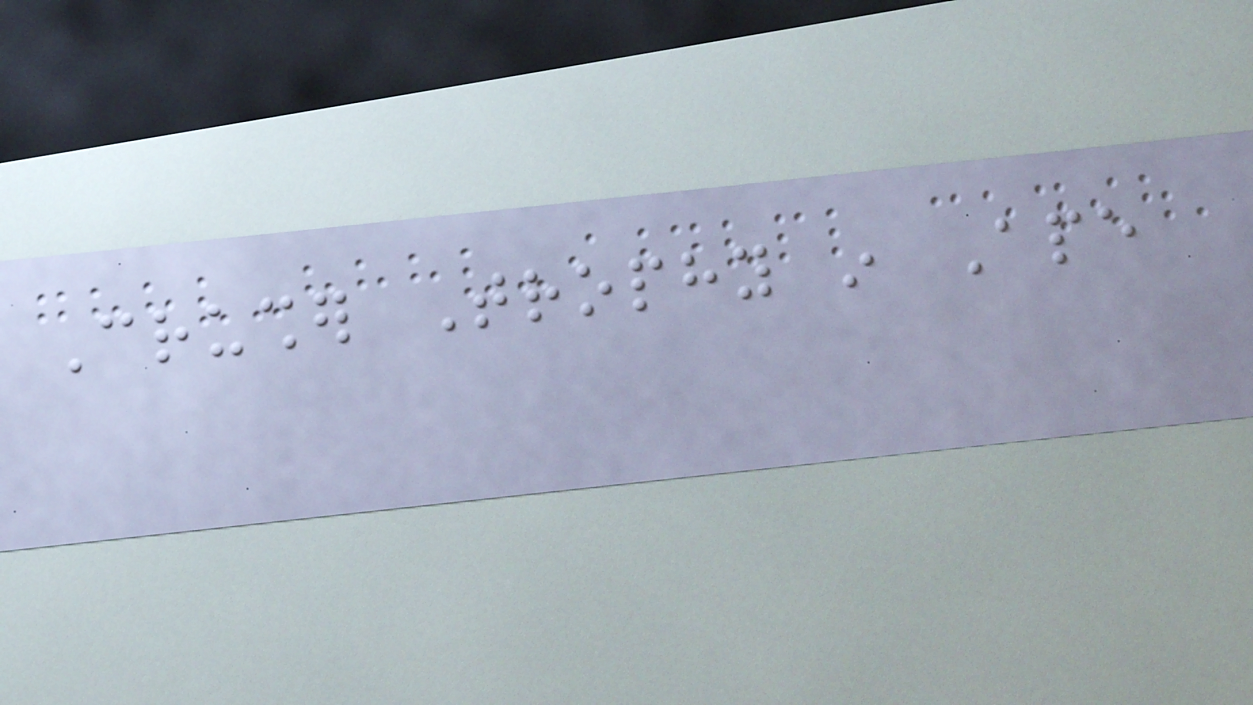Crusher Trophy in Ape
